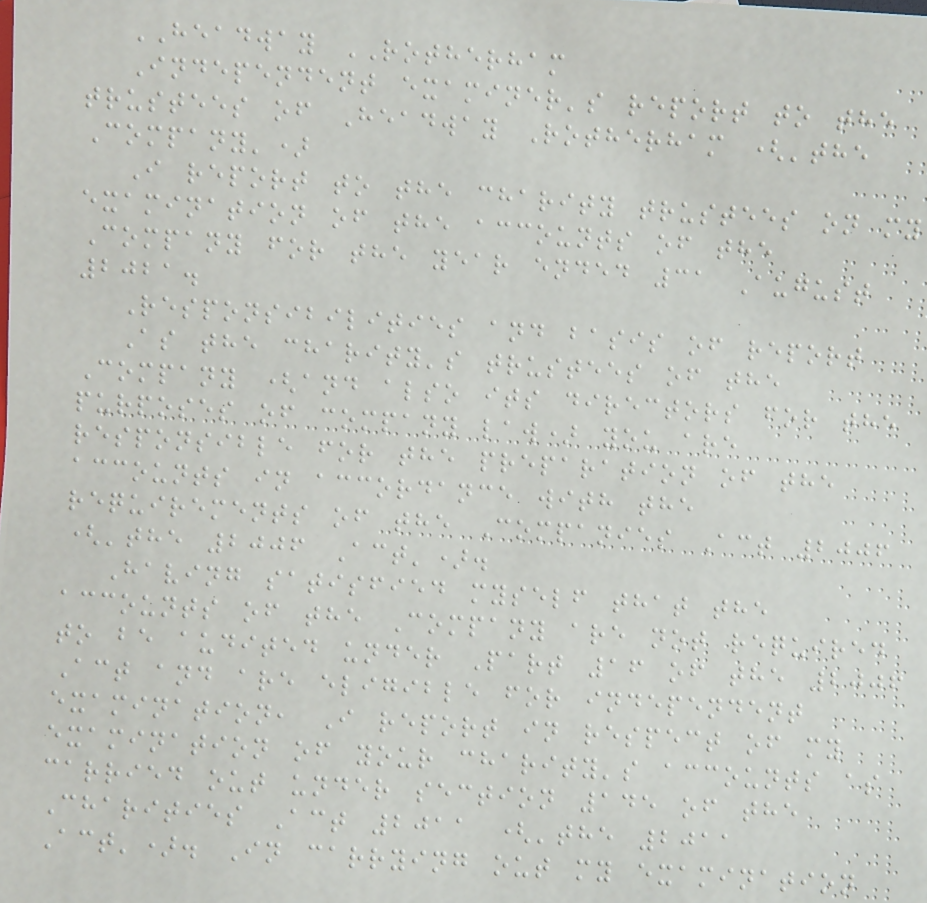HEADWAY ROTHERHAM
Independent examiner's report to the
trustees of Headway Rotherham ('the
Company')
I report to the charity trustees on my
examination of the accounts of the
Company for the year ended 31 August
2021.
Responsibilities and basis of report
As the charity's trustees of the
Company (and also its directors for the
purposes of company law) you are
responsible for the preparation of the
accounts in accordance with the
requirements of the Companies Act 2006
('the 2006 Act').
Having satisfied myself that the
accounts of the Company are not required
to be audited under Part 16 of the 2006
Act and are eligible for independent
examination, I report in respect of my
examination of your charity's accounts as
carried out under section 145 of the
Charities Act 2011 ('the 2011
Act'). In carrying out my examination
